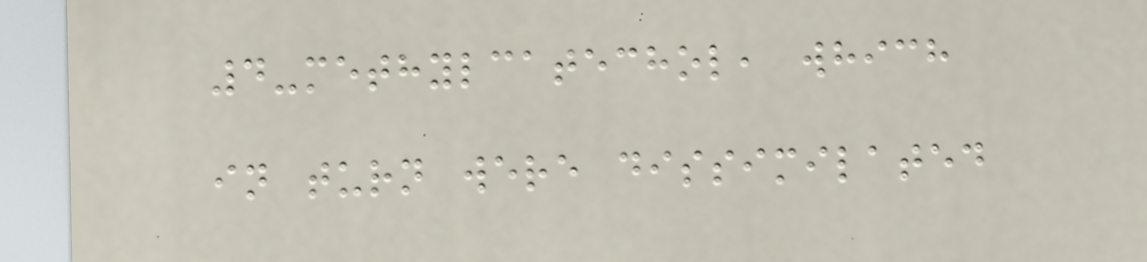4-methylcatechol, which
in turn were dissimilated
